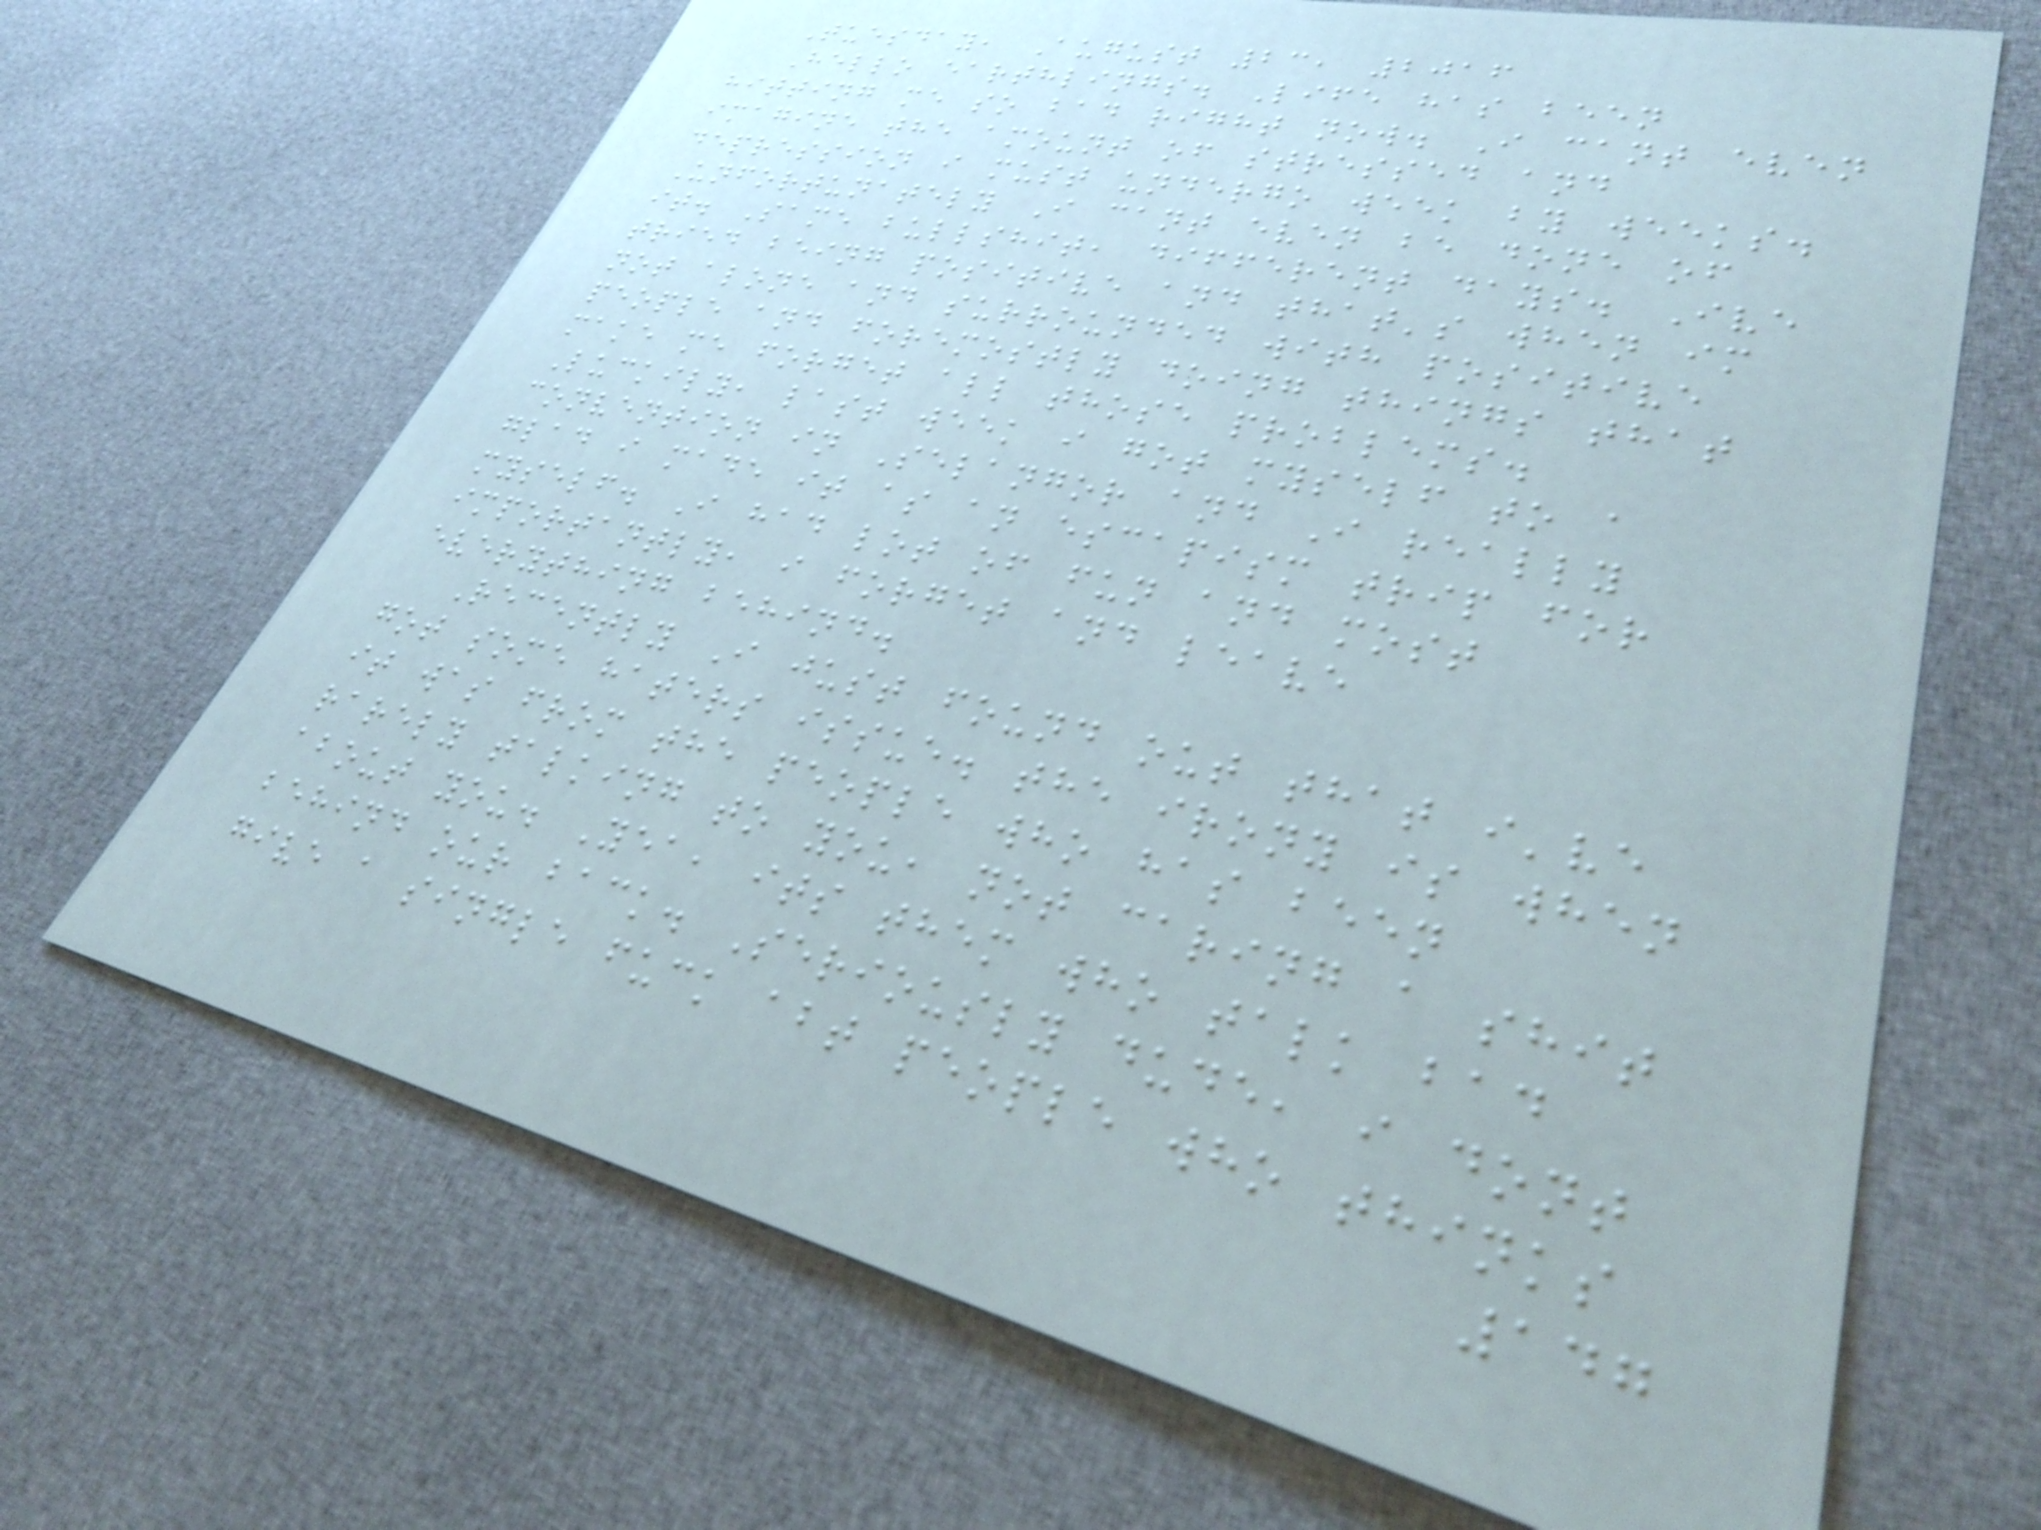Tuesday, August 23, 2016
Hello earthlings. Life has been
hitting me so bad right now. I cant even
imagine the amount of stressed and
depression i must undergo week by weeks.
Unfortunately I cant even be done of
it. Same bullshit, different days. Ive
tried being positive and that's when im
not alone and surrounded with positive
people and foremostly doing things that
make me forget all those problems.
Luckily, last week i got myself to a
convention in Selangor and I really
glad i made it as an escapism trip for
myself. I had lot of fun and most
importantly, i forget and leave
everything behind.
Recently I just found out that i've
got some haters issue. the irony is when
it was from the people who has been
rarely talking to you, not caring a shit
about you. Yea, its them who talk bad
behind our back. Seriously dude, i dont
give a single fuck abt people who thinks
147
